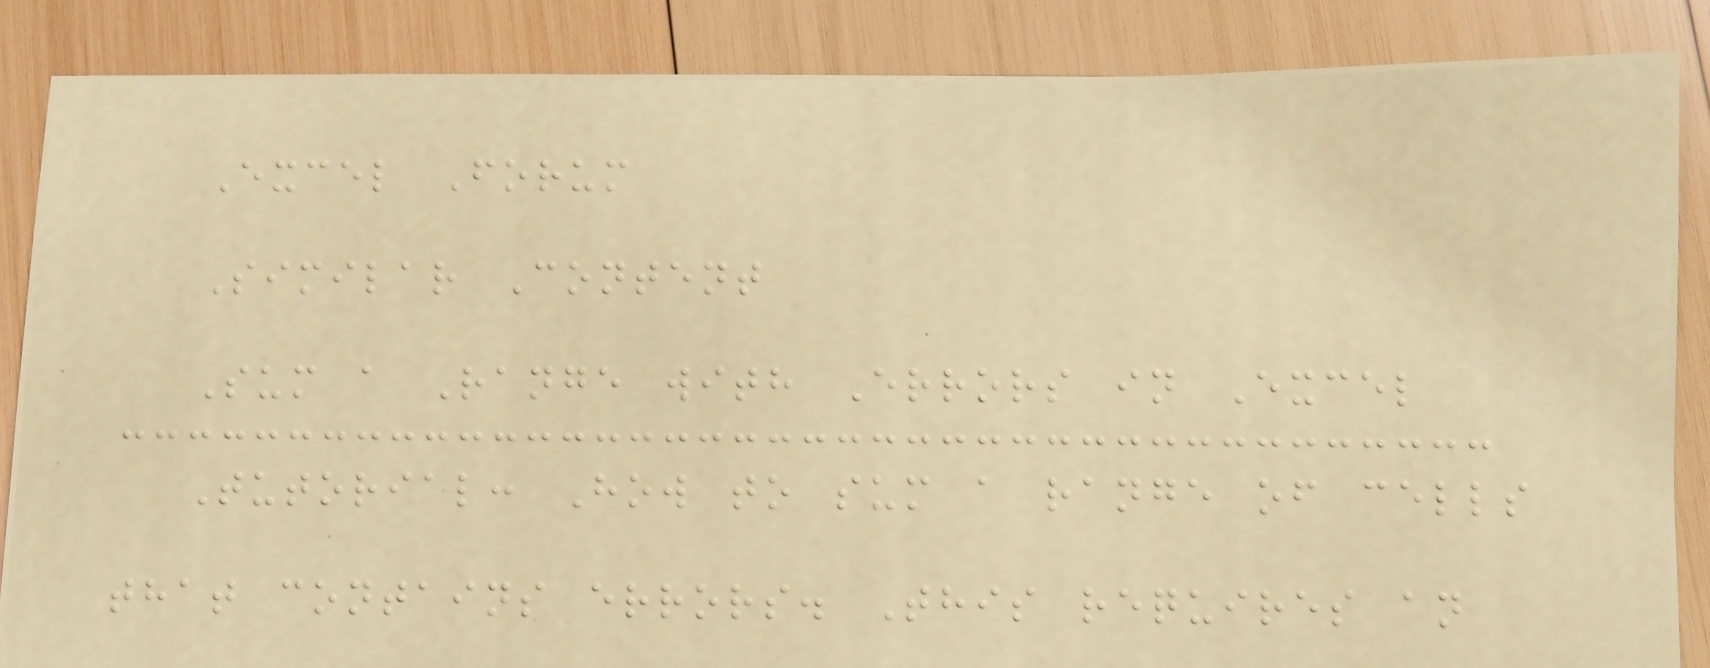Excel Forum
Similar Content
Sum a Range with Errors in Excel
Tutorial: How to sum a range of cells
that contains errors. This requires an
